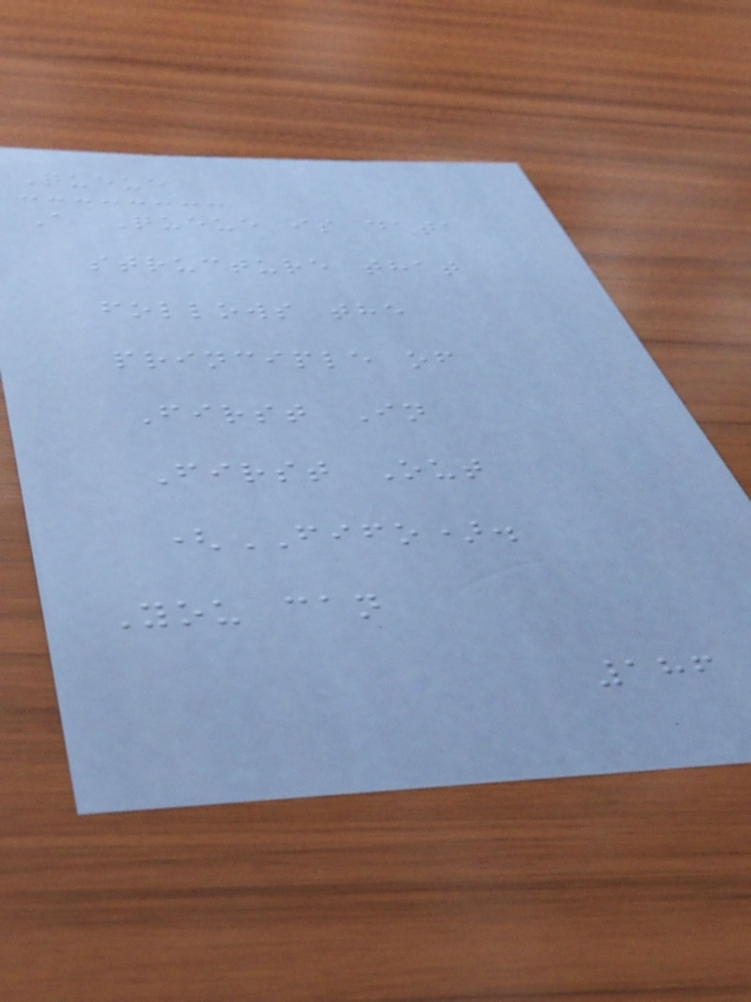Queue
A Queue is data
structure that
follows the
principle of
First In
First Out
(FIFO).
You can
186
